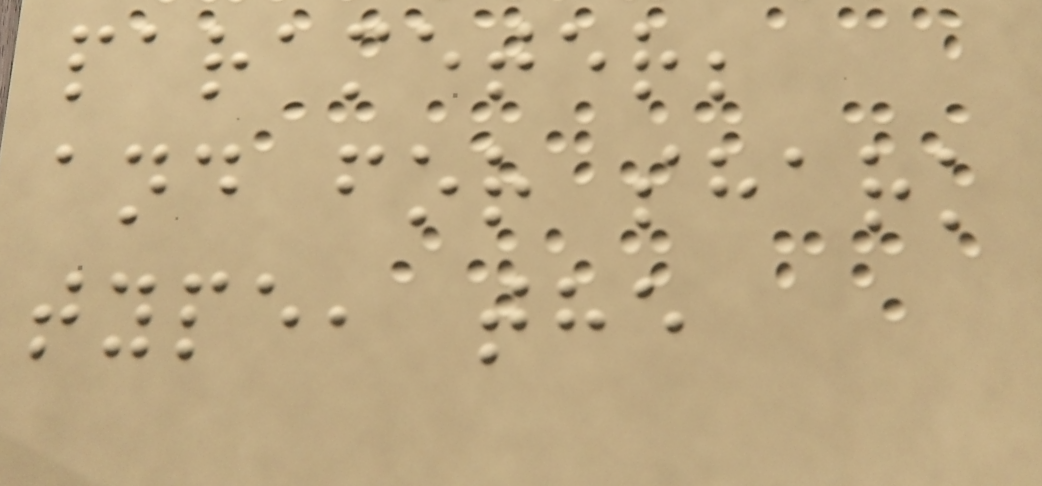parameter;
and for shark
type, the
